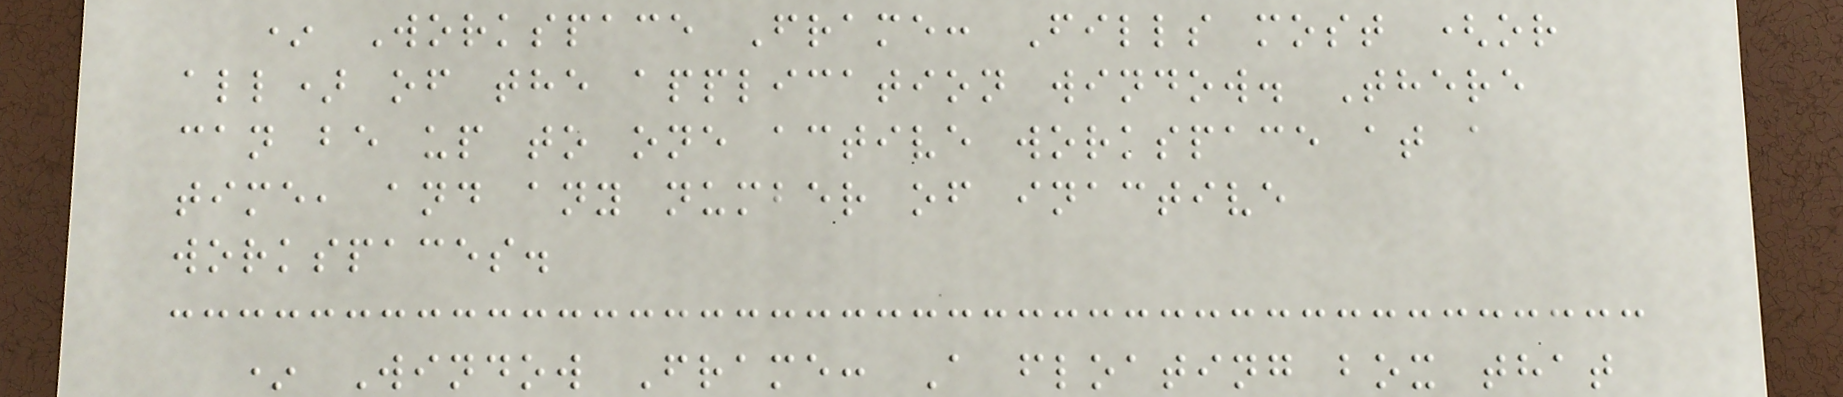* Workspace Frame: Fills most (or
all) of the application window. There
can be up to one active workspace at a
time, and any number of inactive
workspaces.
* Window Frame: A floating box that
